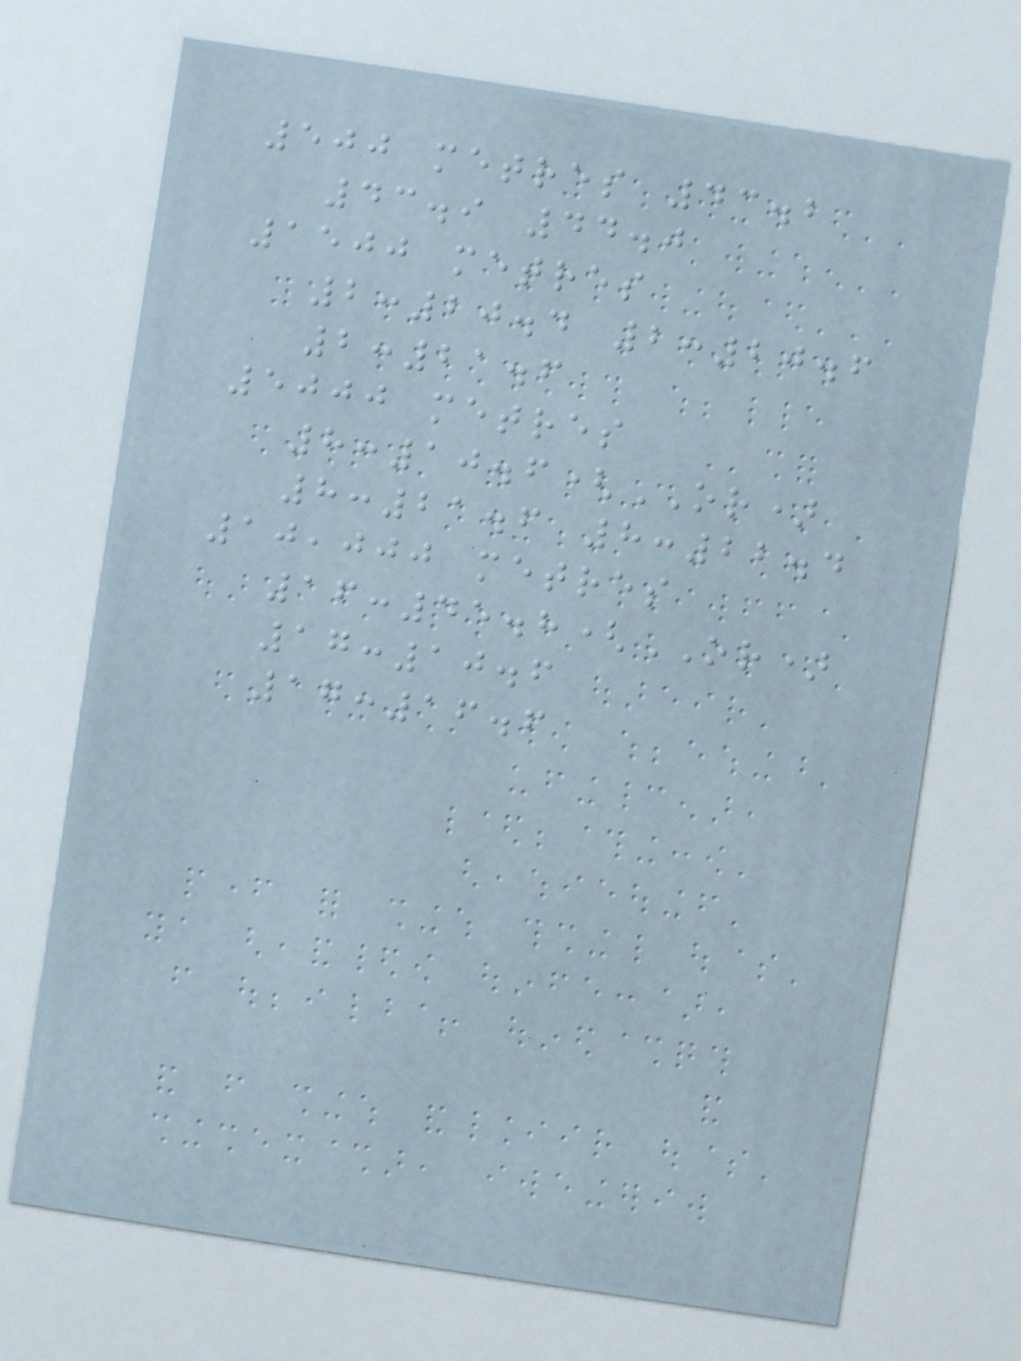500 metres 43.2
43.9 44.0
1500 metres
2:20.4 2:20.6
2:21.6
5000 metres
8:10.6(OR)
8:21.6 8:22.4
10,000 metres
16:45.8(OR)
17:10.6
17:16.6
